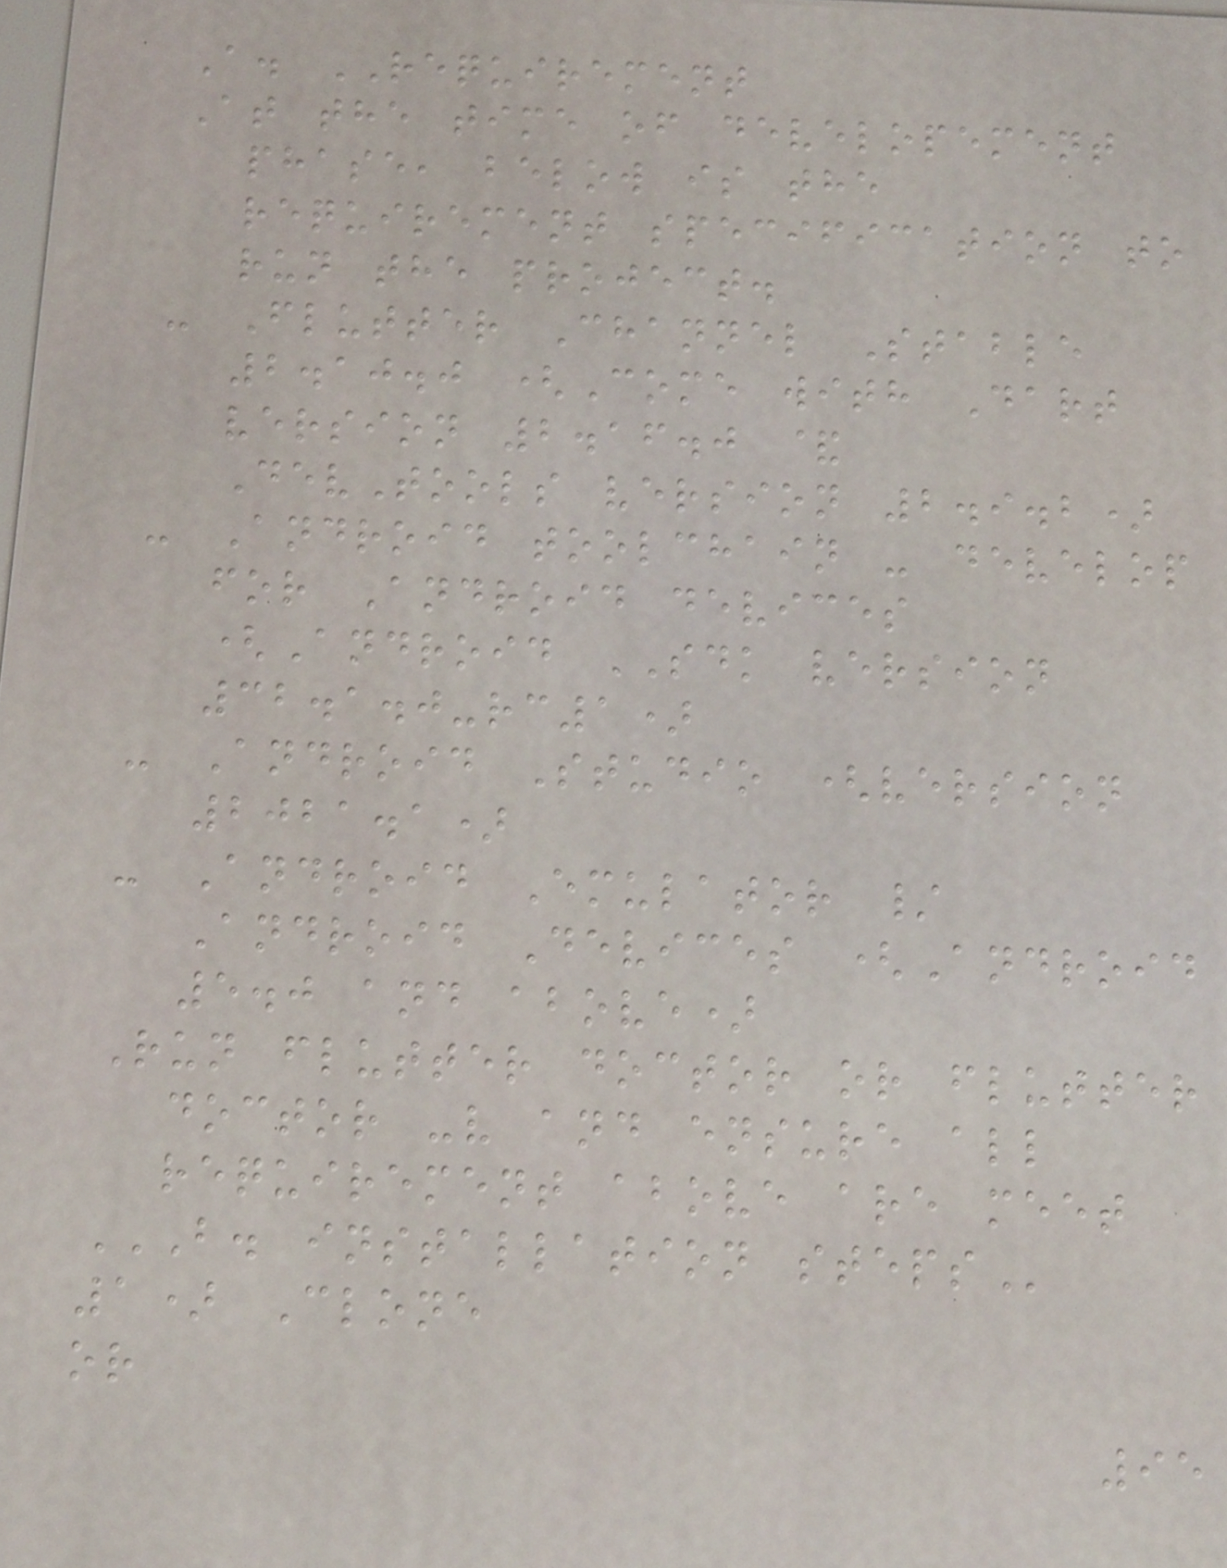A. REQUIREMENT
At the time of developement
phase, below is the
requirement specification to
run the project.
- Flutter Channel Stable
2.10.0 (Come with Dart
version 2.16.0 &
DevTools version 2.9.2)
- Android toolchain - develop
for Android devices
(Android SDK version
32.1.0-rc1)
- Android Studio (version
2021.1)
- Android Emulator /
Android Devices (Android
5.0 and above)
Run flutter doctor or flutter
doctor -v and ensure all
requirement above are meet
B. INSTALLATION STEPS
1) Clone
or
95
